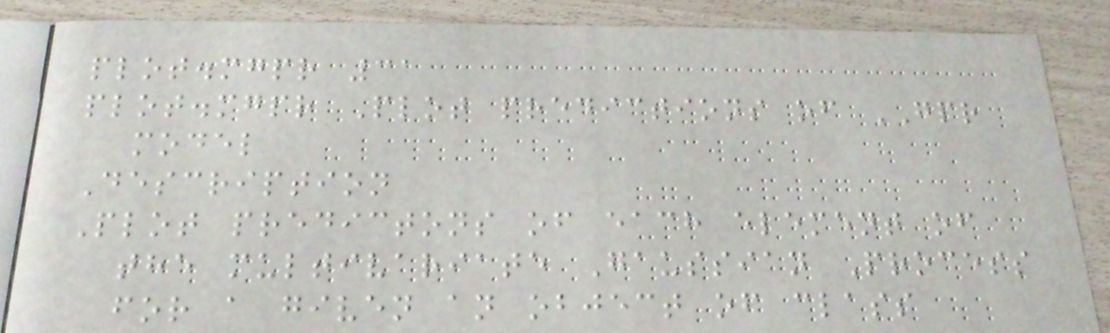plot.mgpr 31
plot.mgpr Plot predictions of GPR
model
Description
Plot predictons of each element of
the multivariate Gaussian Process
for a given an object of class
